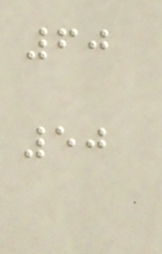60
50
